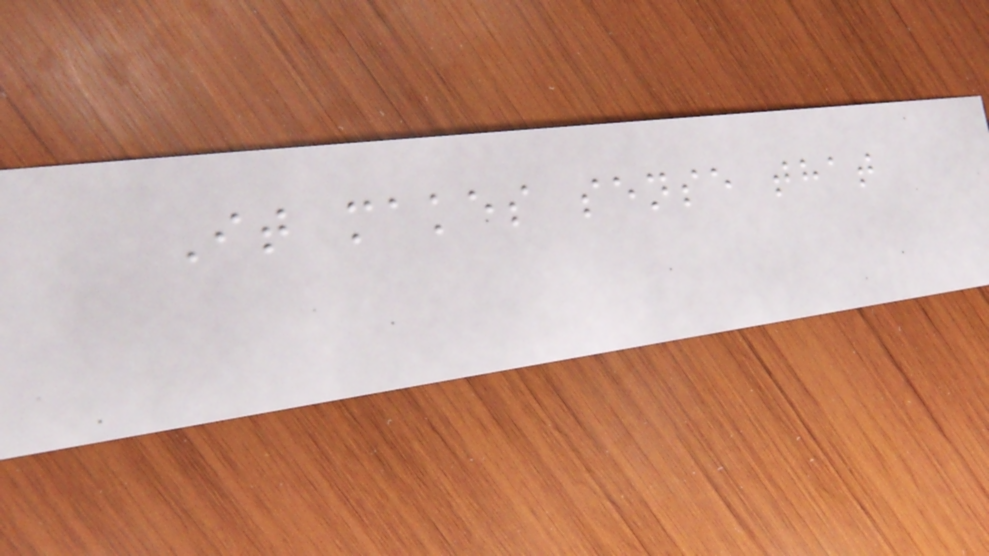It makes sense that
